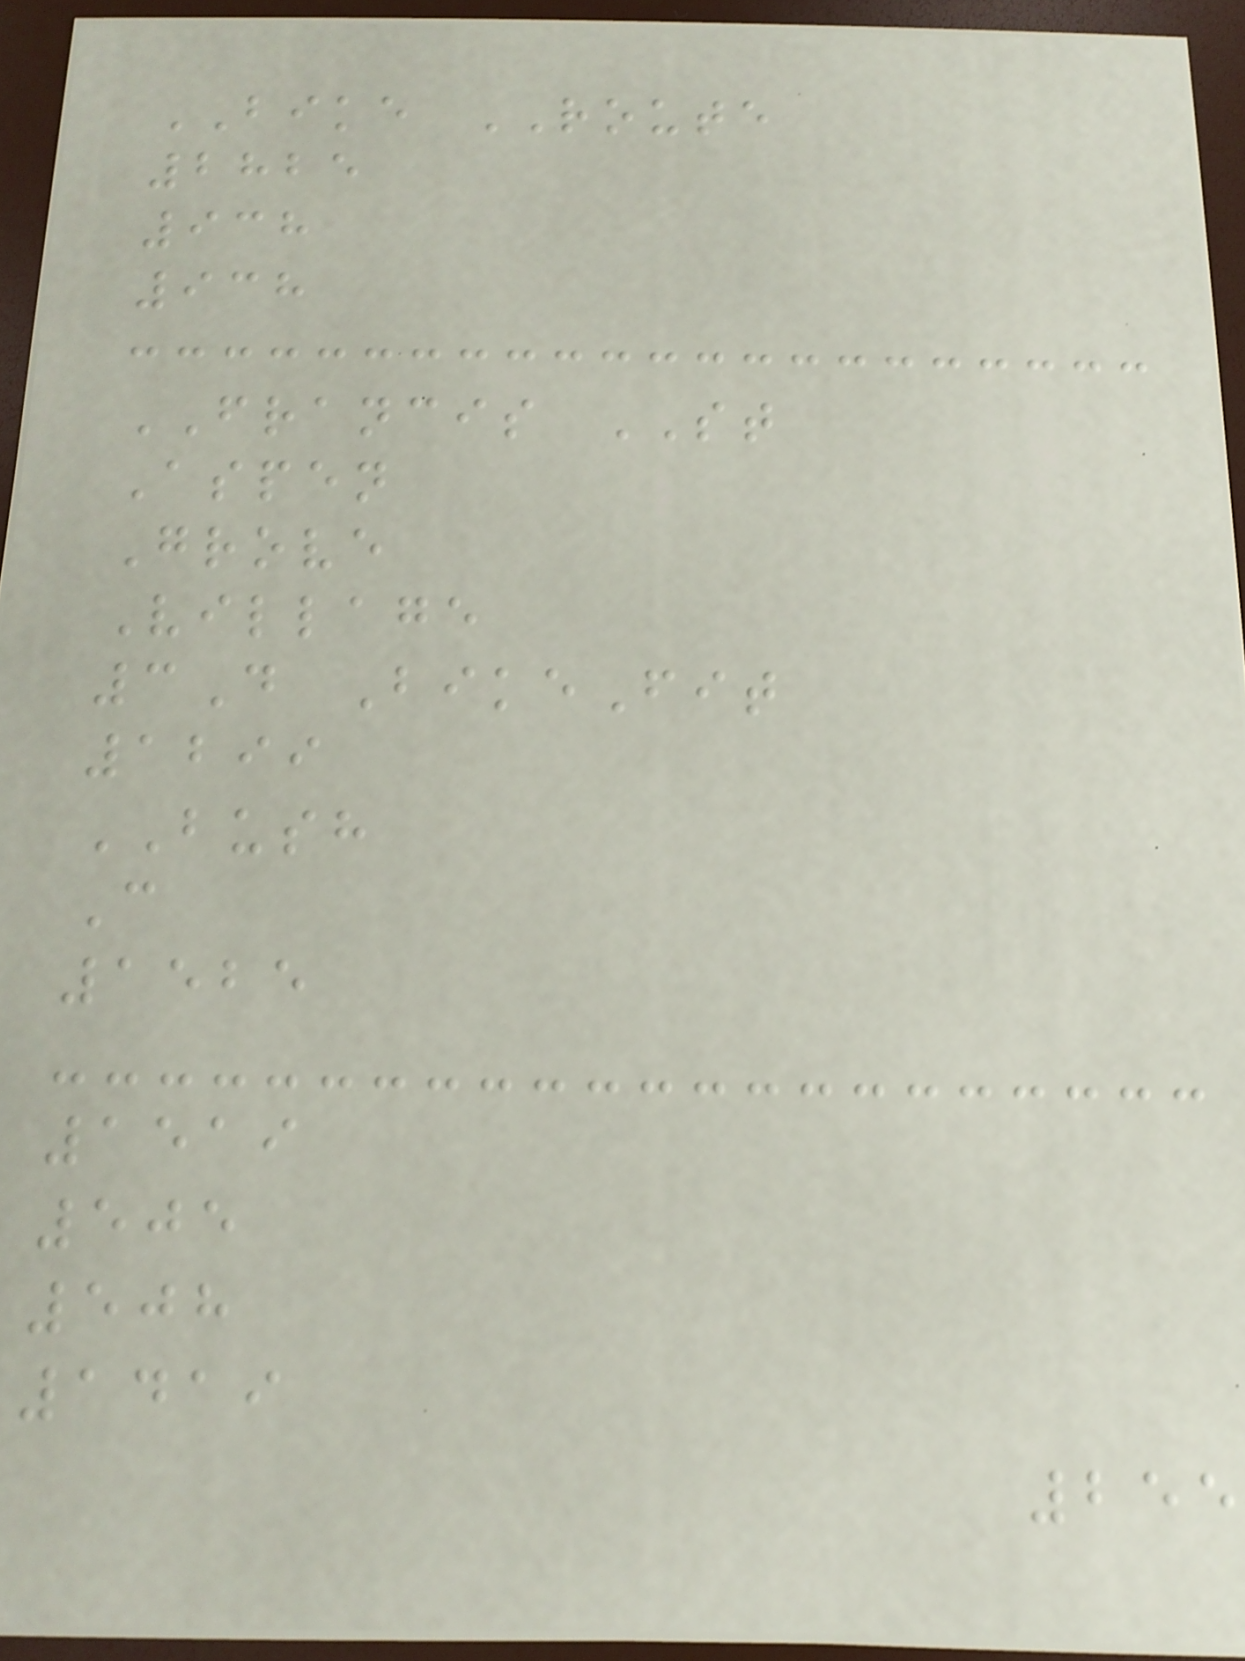BIKE ROUTE
2825
938
938
FRANCIS ST
Aspen
Grove
Village
3D BikeFit
1299
BUSH
C
1525
1519
505
508
1419
255
